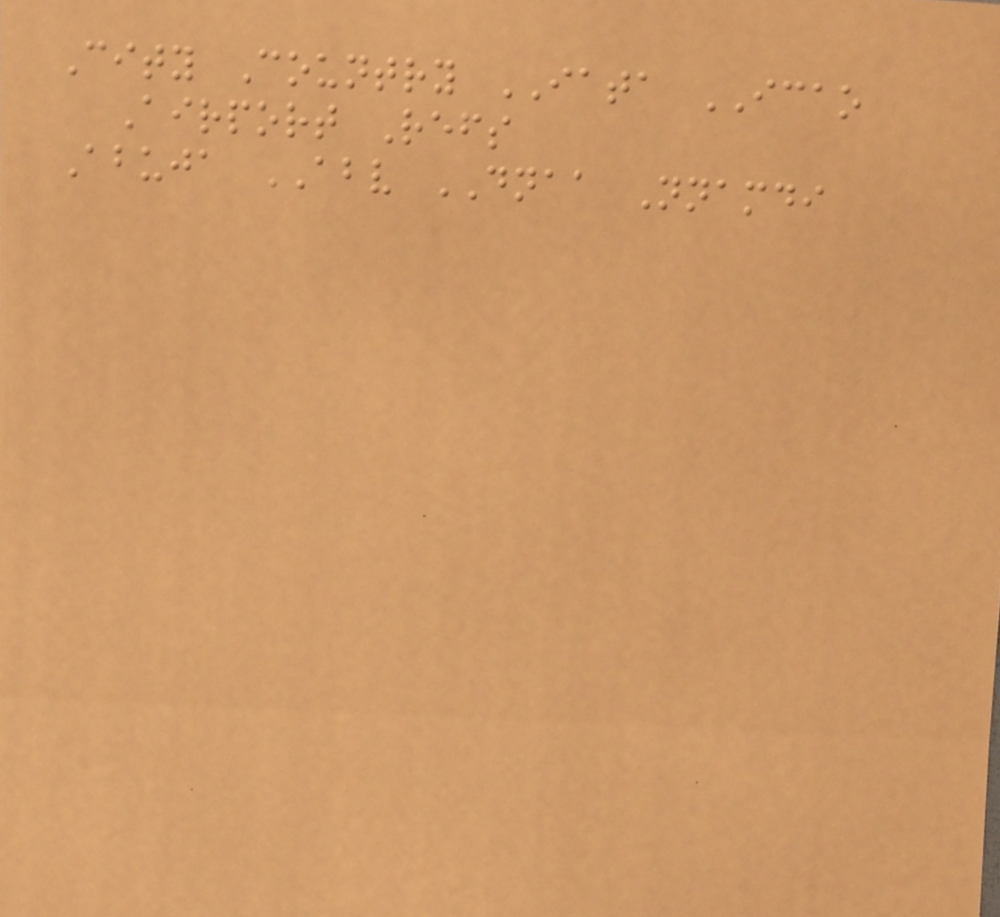City Country IATA ICAO
Airport Refs
Abuja ABV DNAA Nnamdi
